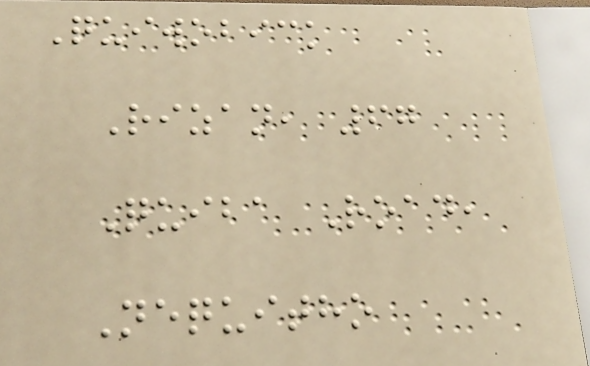Quiwobick
Rizan, 67
Quiba Road,
Nequitho
